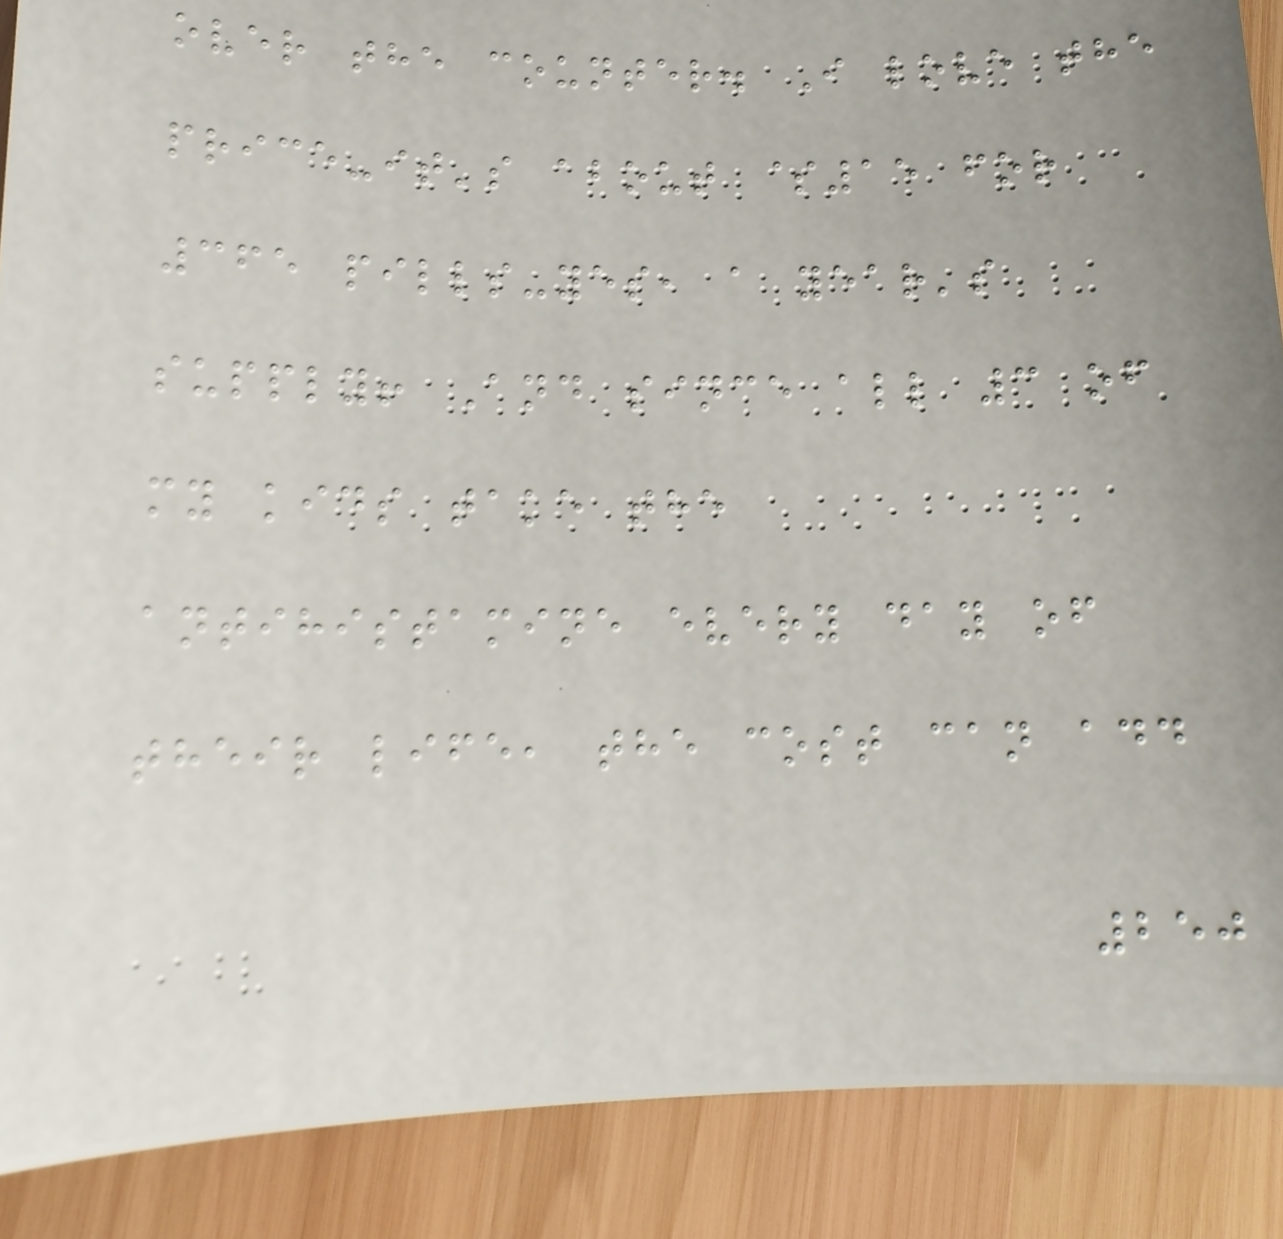over the counter. I love the
price-it's about $15 for
365 pills-yes, a year's
supply! And since all 3 of
my kids take the
antihistamine every day of
their life, the cost can add
250
